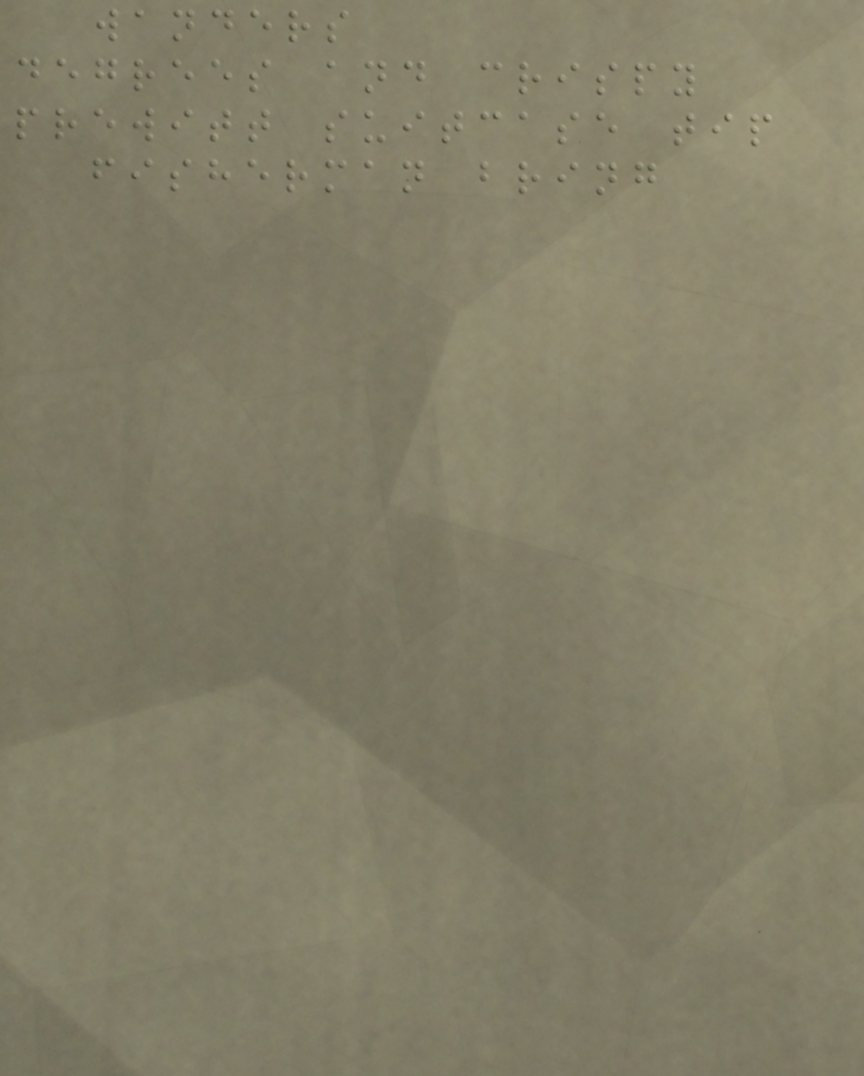wanders
degrees and crispy
prewitt suitcase tip
fisherman bring
